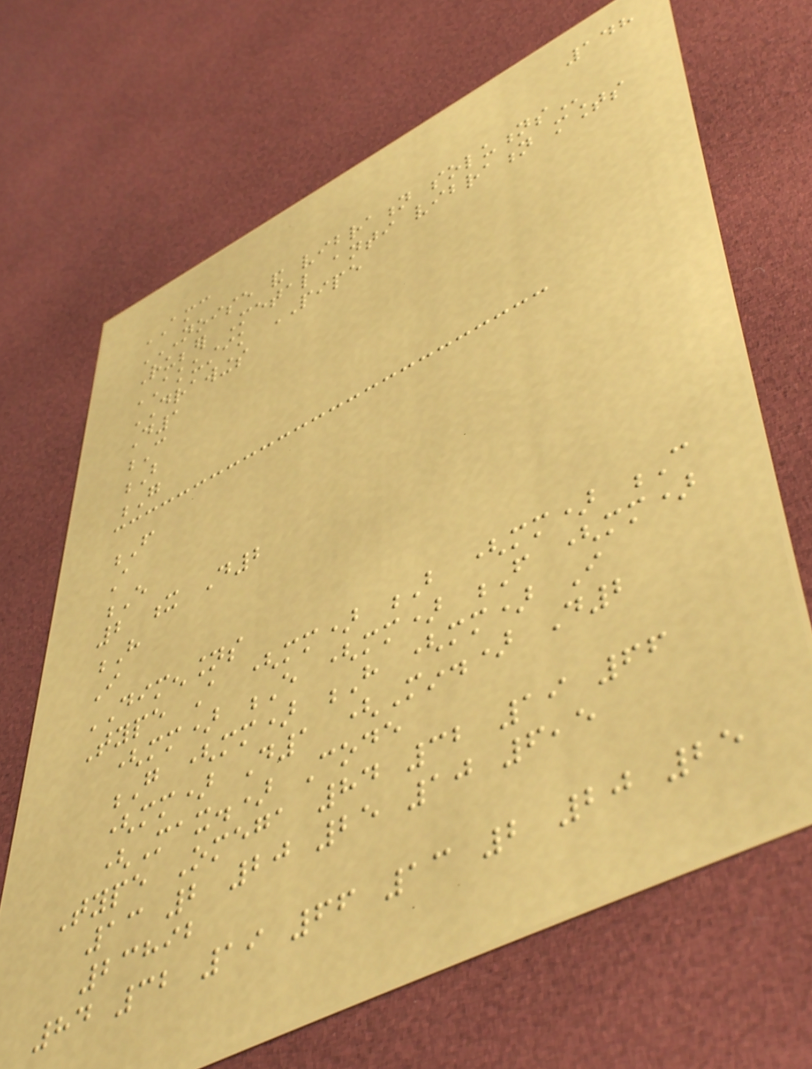148
AMC
NOISE AND VIBRATION SOLUTIONS
Rubber Metal anti vibration mounts
AKUSTIK PIPE
DRAWINGS
D1
C
B
G
F
A
E
2 x D2
H
I
DIMENSIONS
Type A (mm) B (mm) C
(mm) E (mm) F (mm)
G (mm) H (mm) I
(mm) D1 (Min.) D2
(Max.) Code
Type Omega 84 32 19 66
13 2 20 25 10 6,5
23892
84 32 19 66 13 2 20 25
